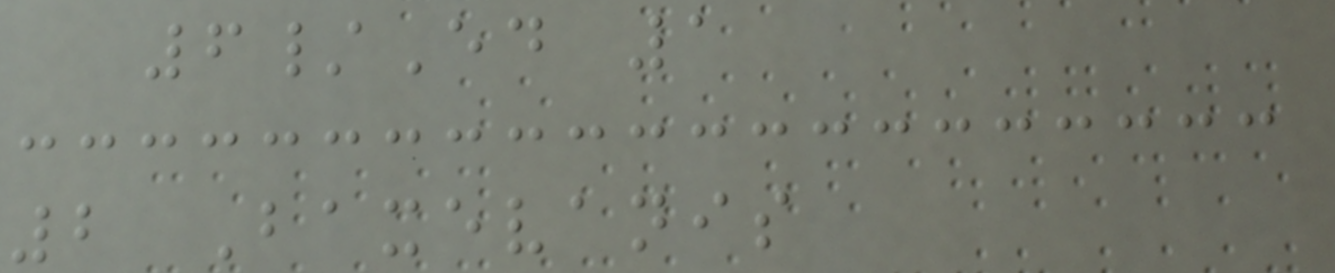6/Ed 1
2 Baxevanis
